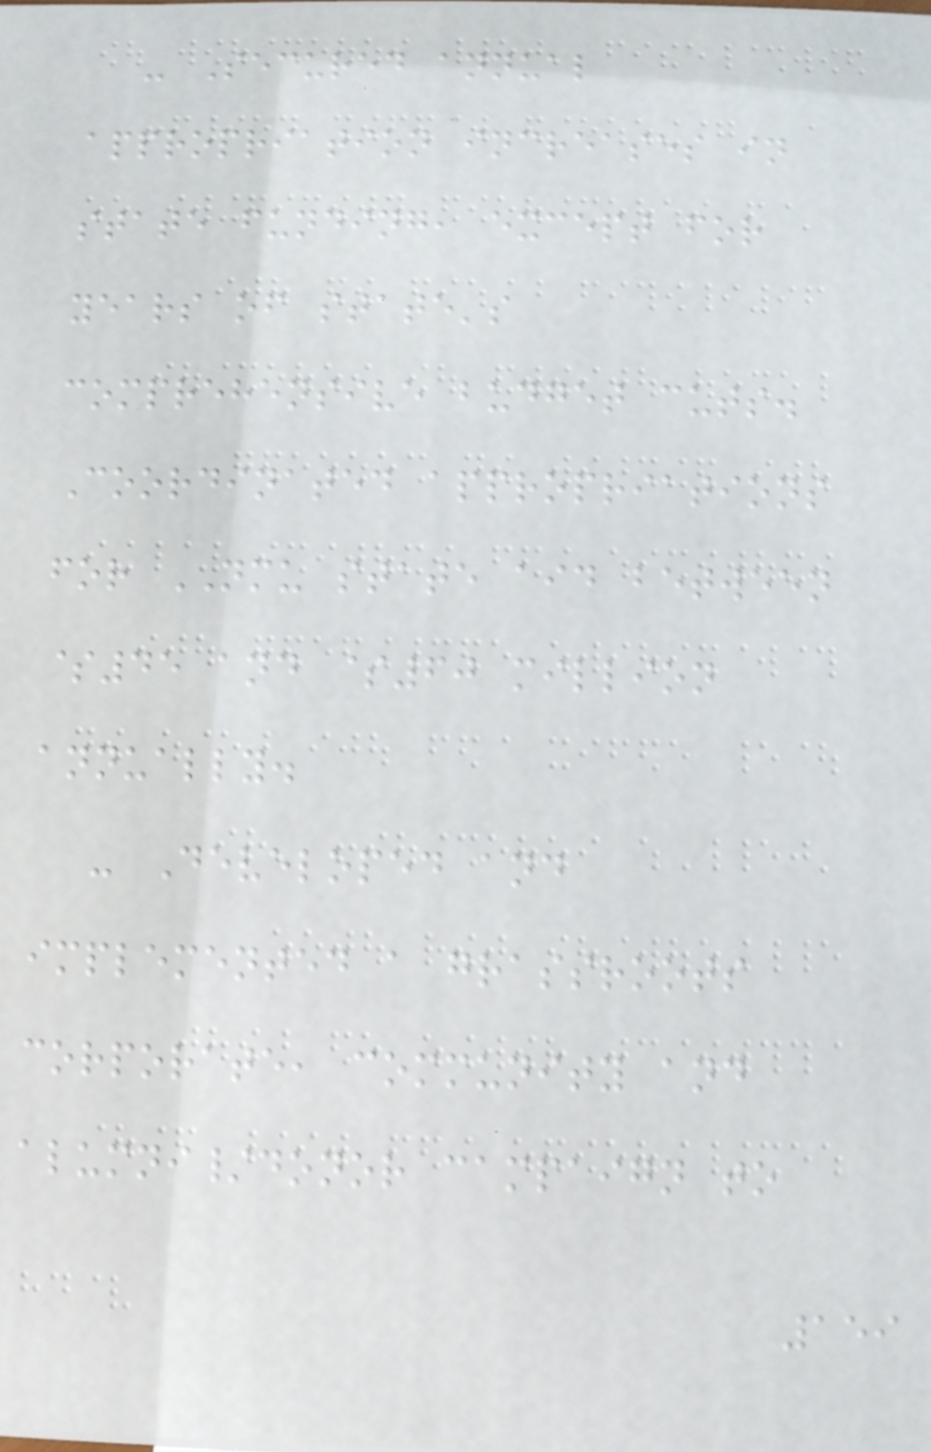- Secured annual
appropriation increases in
state funding, except for
years of state's
comprehensive budget cuts.
Coordinated appropriations
for NMU state aid between
$45 and $60 million
annually.
- Developed and
implemented a grassroots
corporate, community and
alumni/donor campaign to
159
